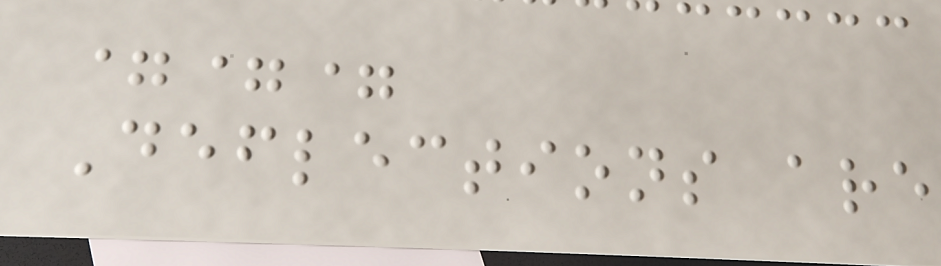===
Deflections are
